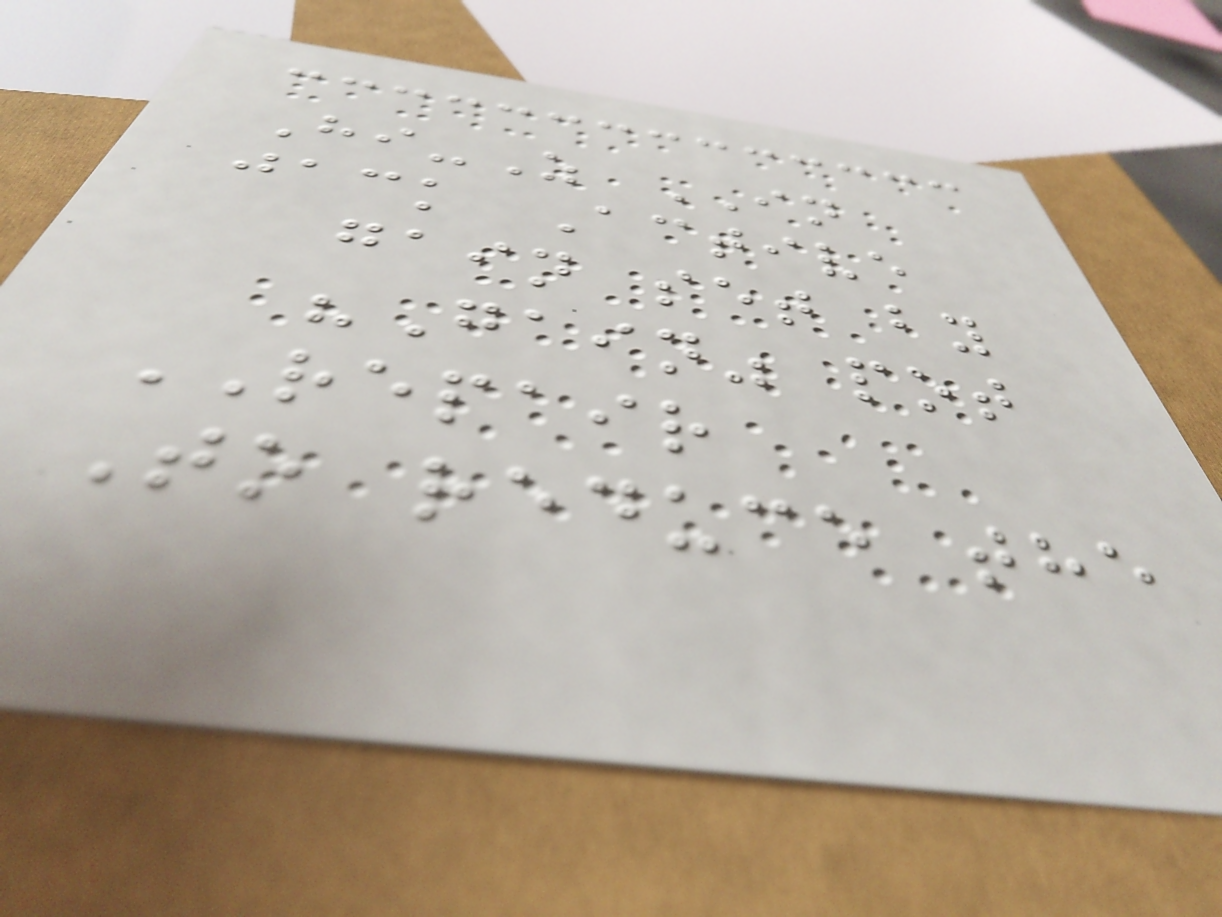Hi-Z IN
jack Active
gain set by
"Gain" pot
REPAIR
To reduce the
